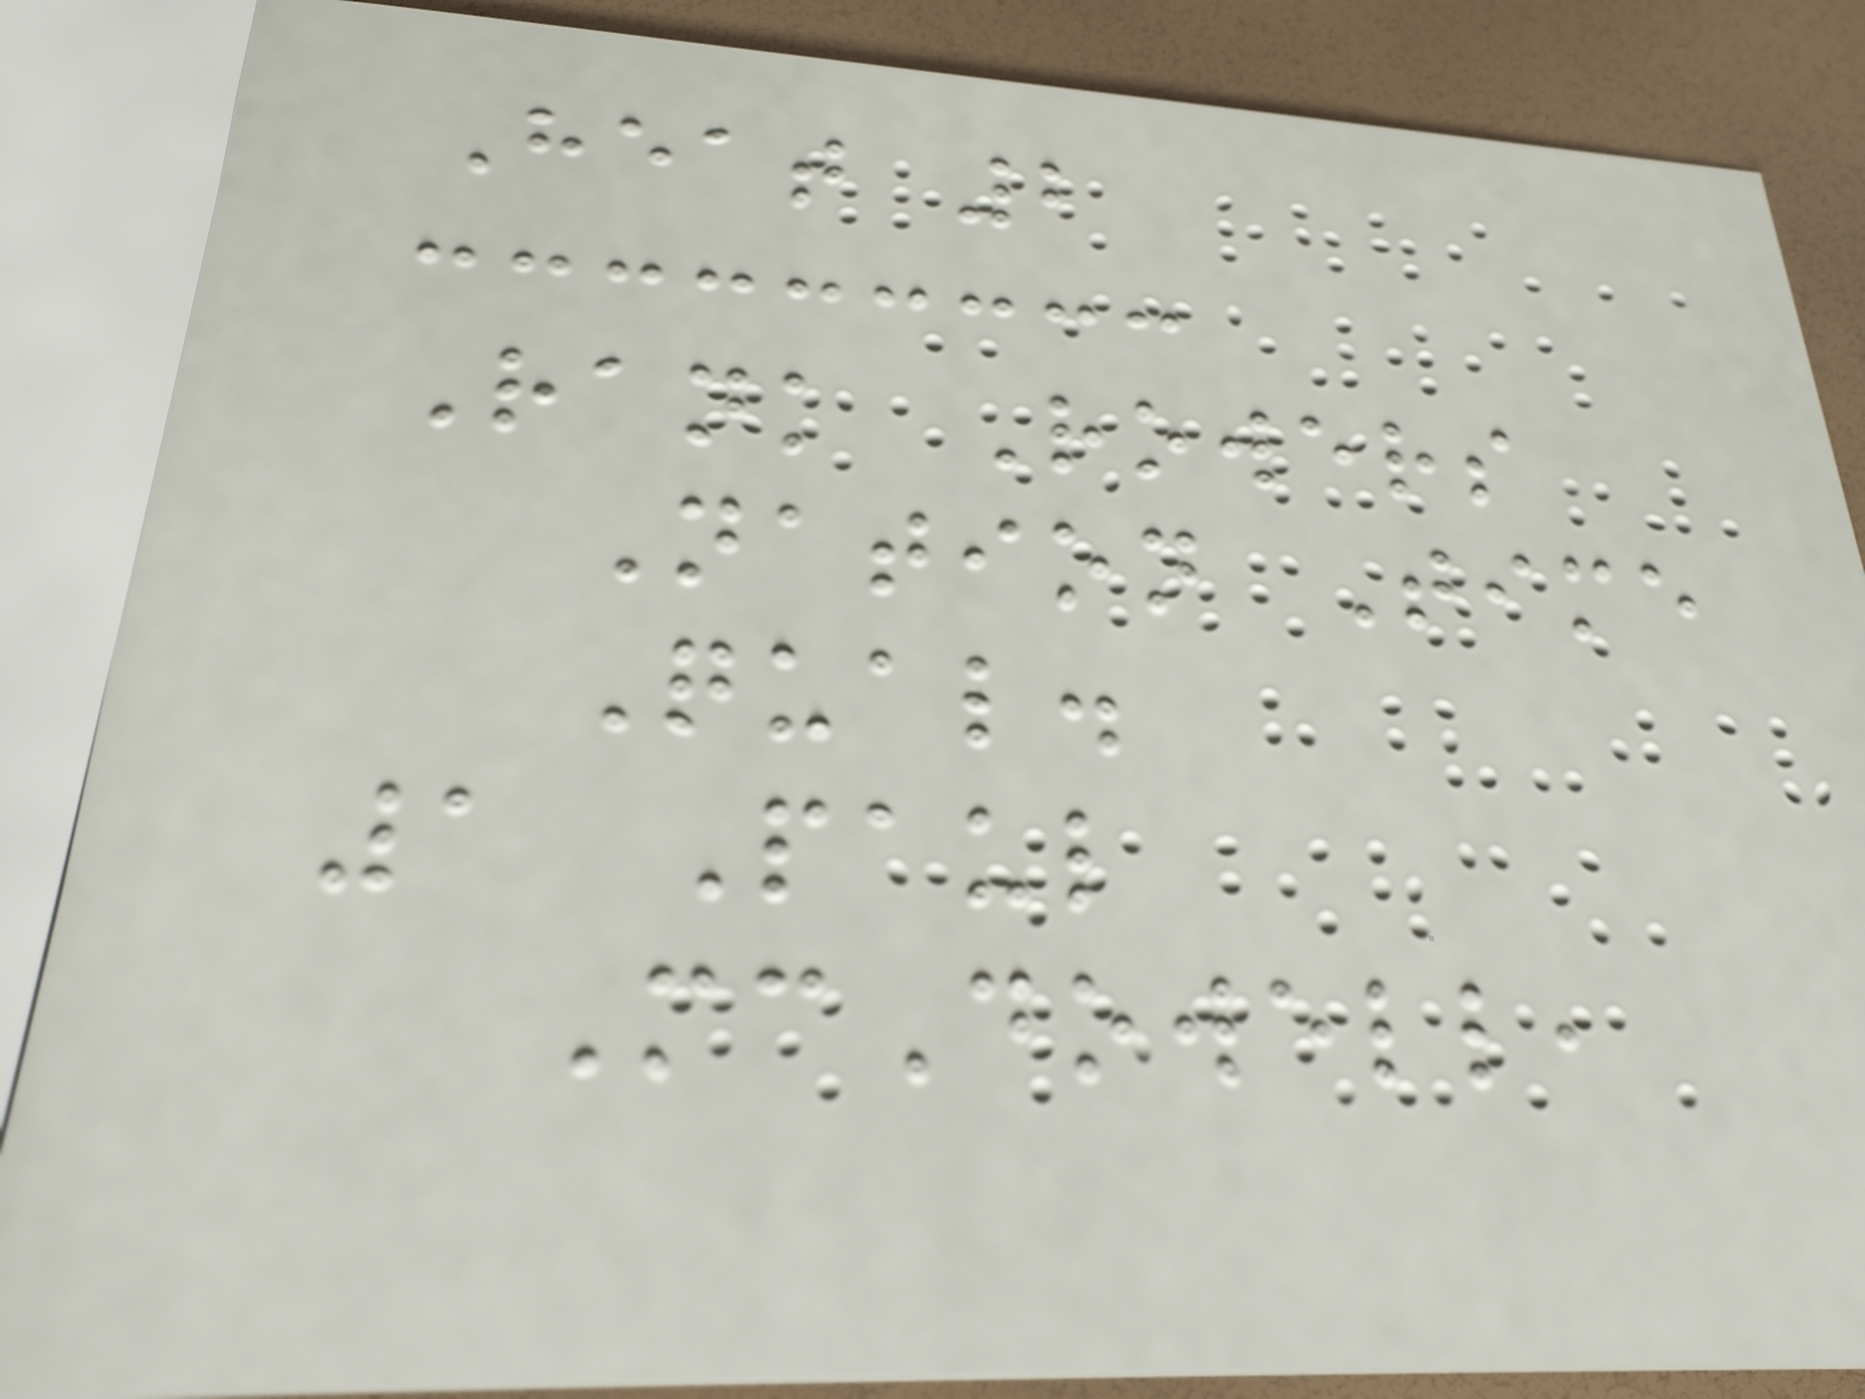Heat 2
Rank Rowers
Nation Time
Qual.
1 Paul
McDowell,
